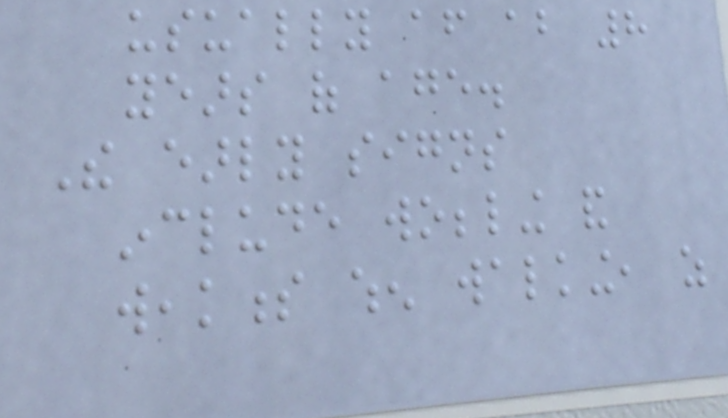usually after about 8
years of age.
The early signs
include wobbling and
weakness when walking, as
